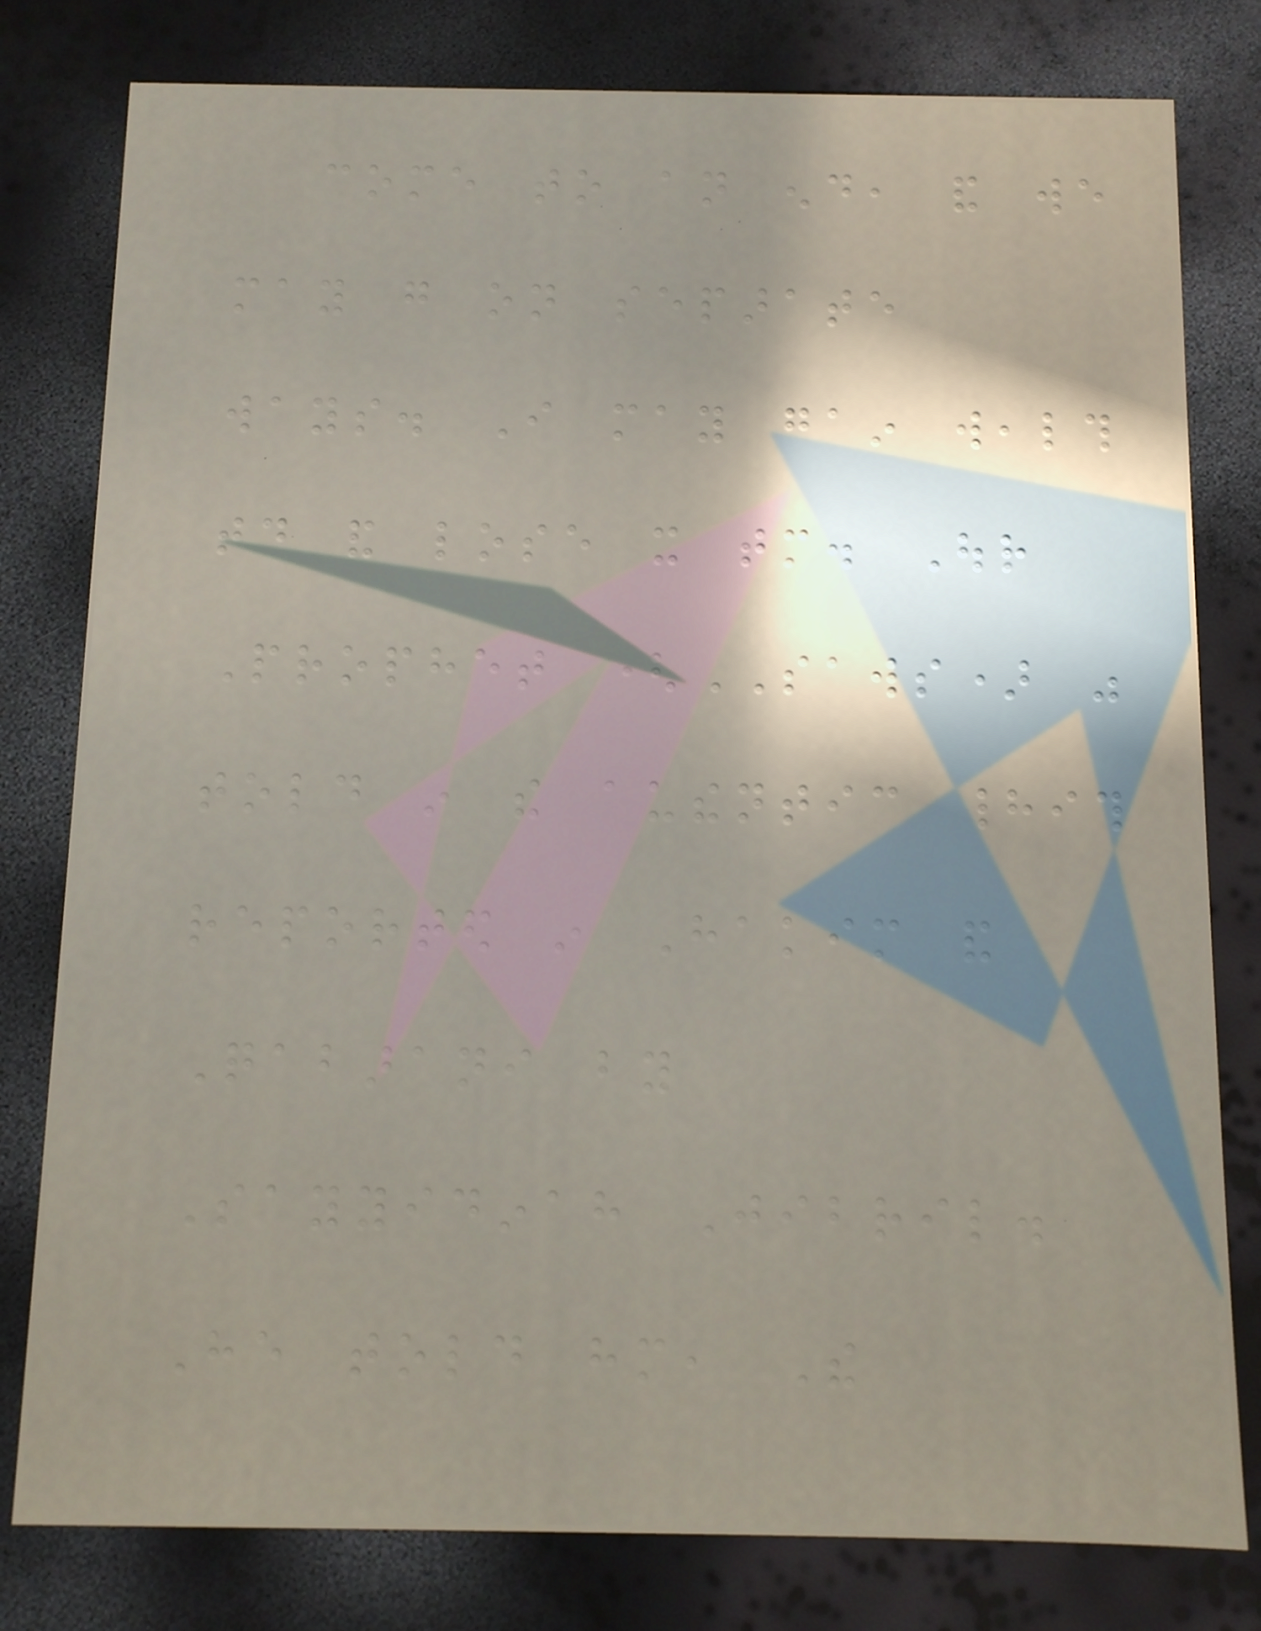come to an end, and we
may go on separate
ways. I may gain wealth
today and lose it tomorrow. Our
Prophet (SAWS) was
told in the authentic hadith
reported in Hakim and
Qabarani by
Sayyidinah Jibril.
He told him, The
